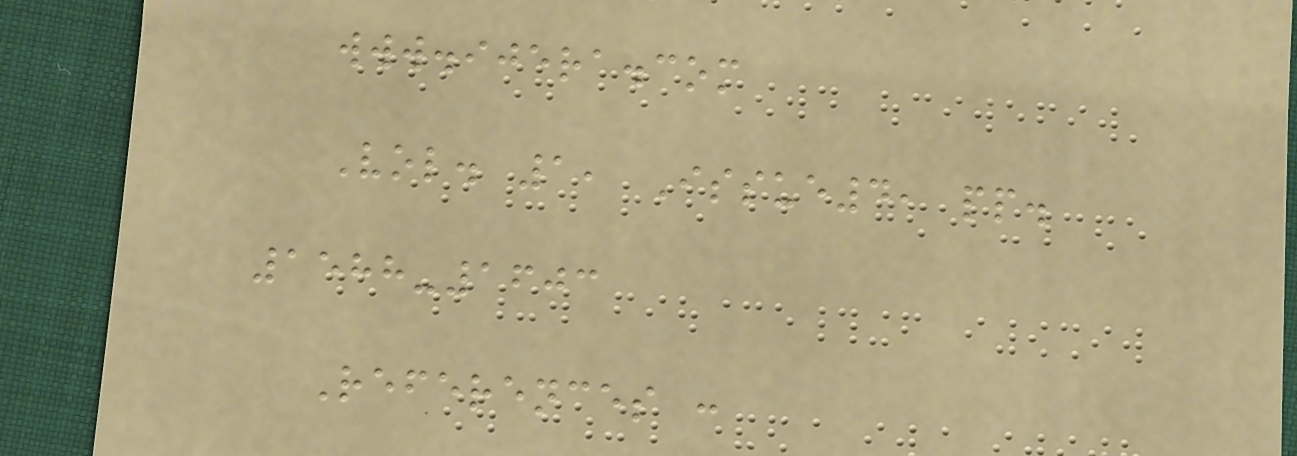www.ijera.com
Vol. 1, Issue4, pp.
1588-1603
References :
